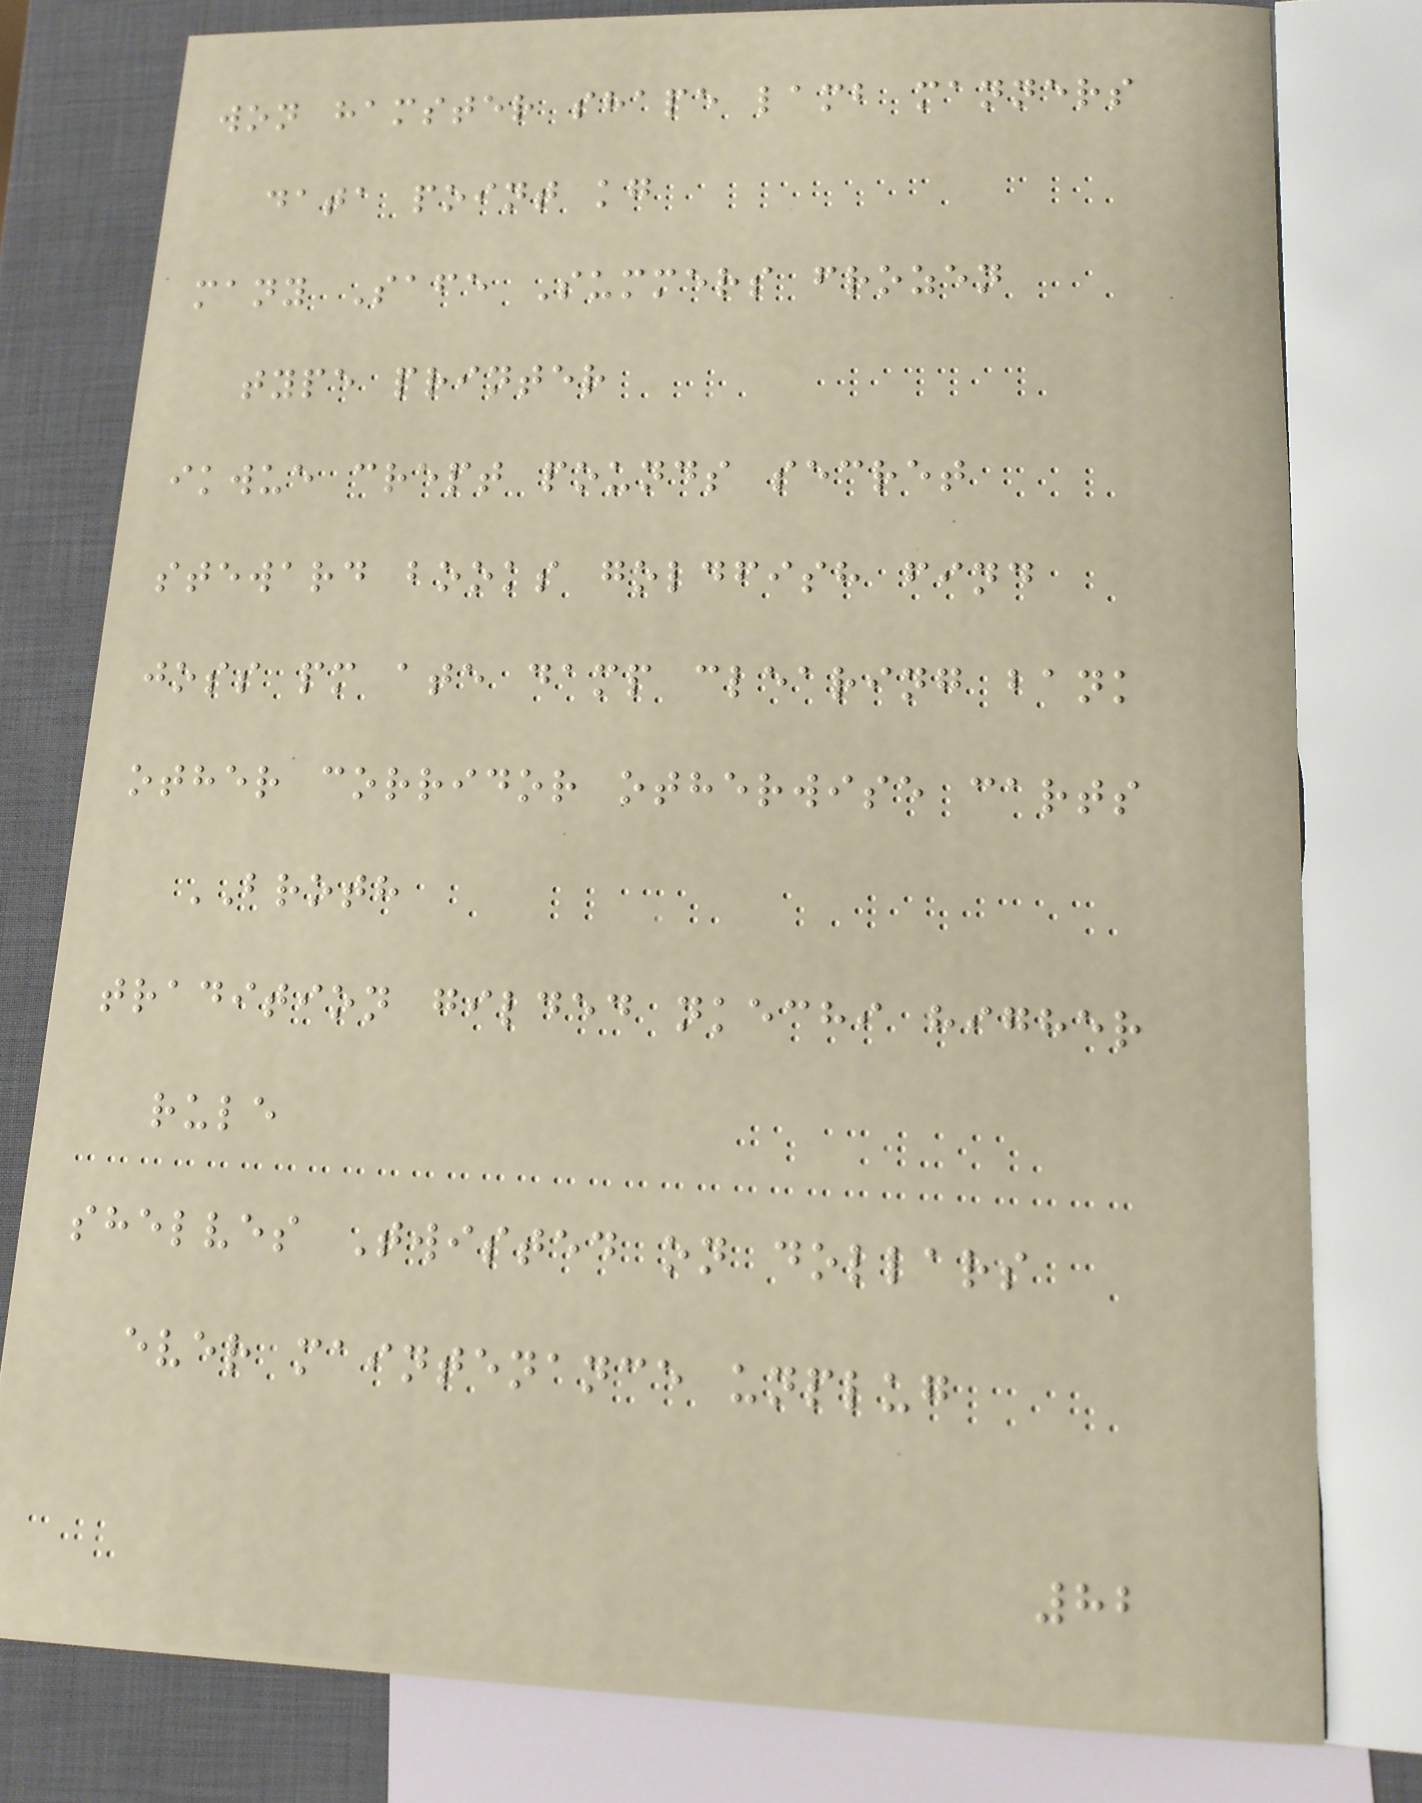won hamster shape lamb manners
data point kg
many Safe Summers frozen
type printer
ikwue crept pounds secret
steward books goldfish find
joss pm ate damp clearing bank
other corridor otherwise carts
BROTH
tradition gilded nkechi higher
rule
shelves Twisted on dollars
ever maintenance unplug
82
